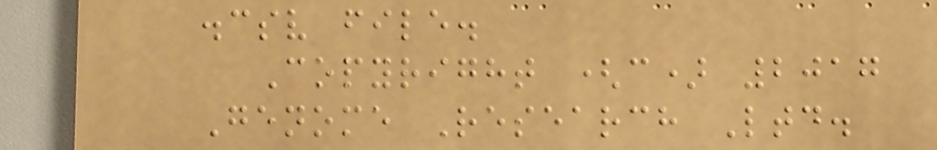.csv file.
Copyright (c) 2017
Genome Research Ltd.
